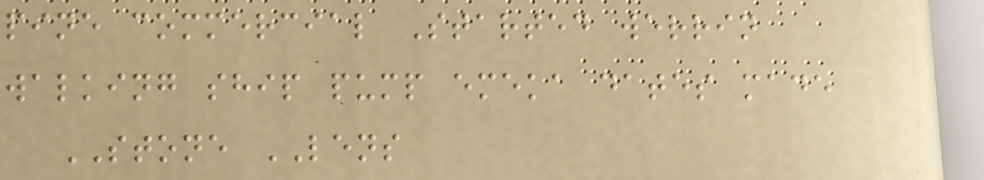pine commercial Started werrin
walking ship pump emeka dates made
STONE LENS
